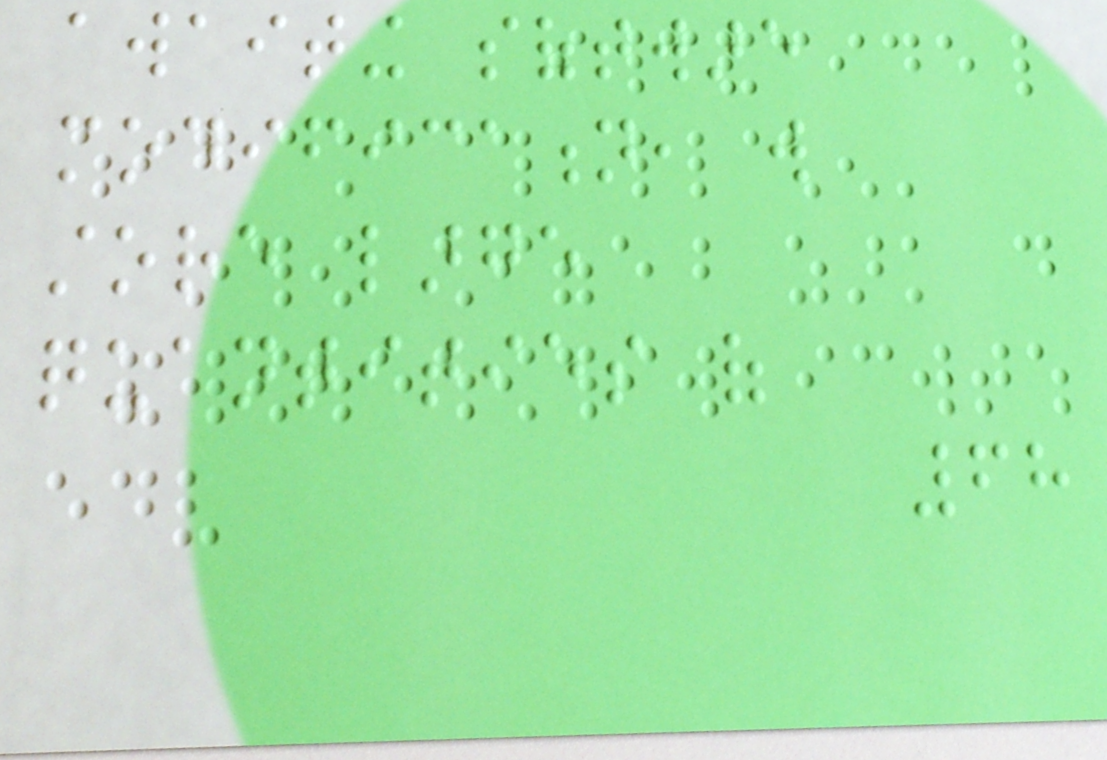awaiting software
modification, will
store large
quantities of
68
